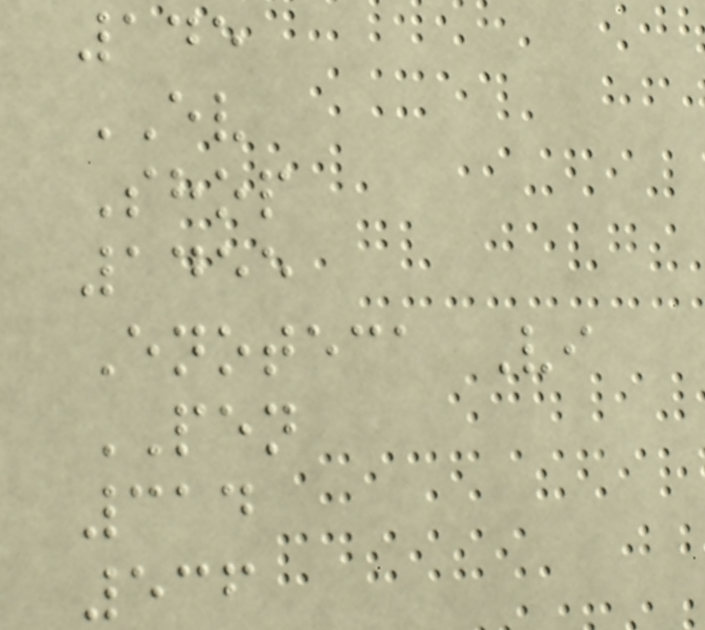145
EV
Shop
1455
Enoteca Vi
PEN
314
536
